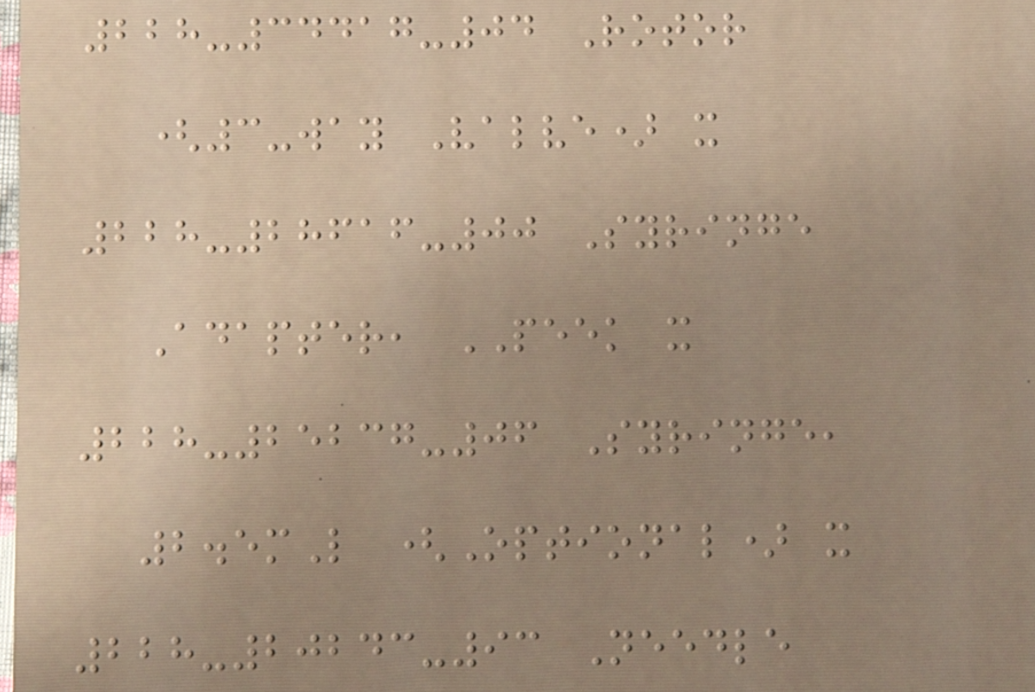228-34417-04 Rotor
(3-way Valve) x
228-28616-00 Syringe
Adapter, PEEK x
228-25237-06 Syringe,
2.5mL (Optional) x
228-20243-93 Needle
